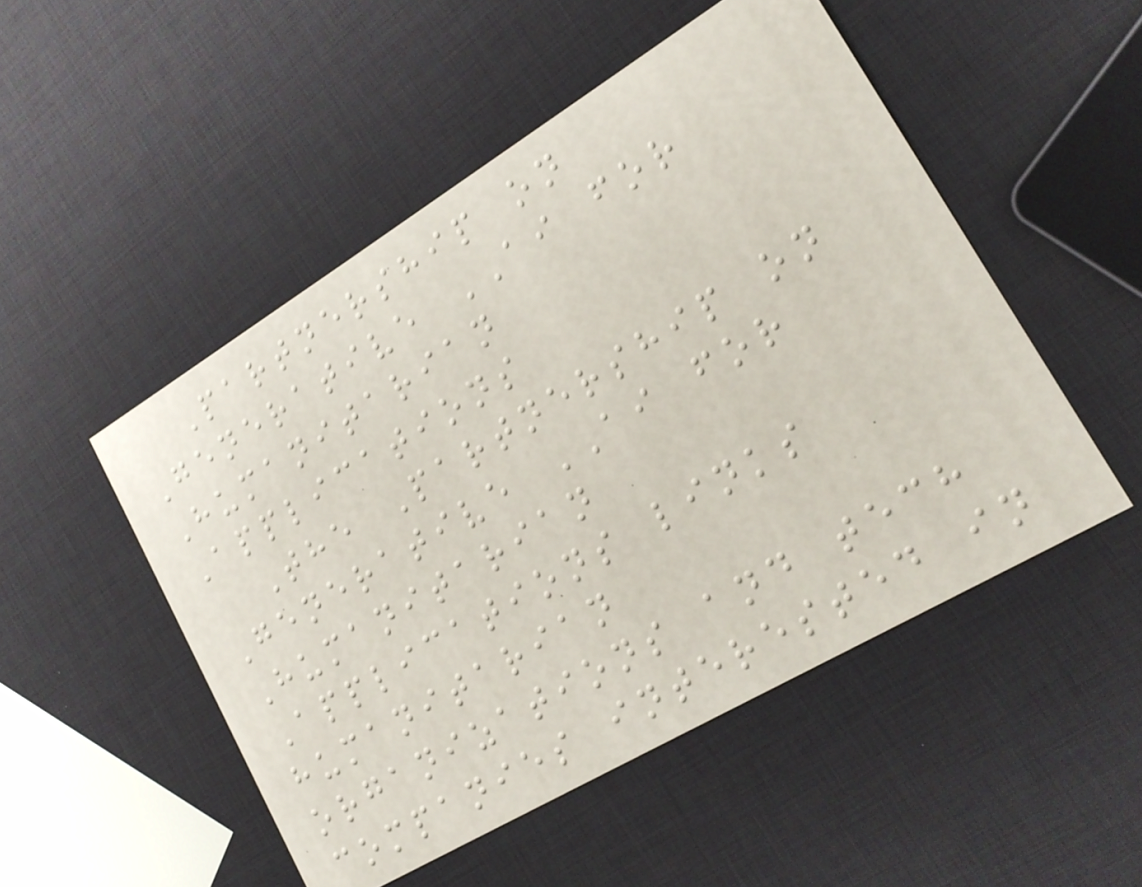Partnership on
Generative AI for
Humanitarian
Applications
The Partnership on
Generative AI for
Humanitarian
Applications links
humanitarian
organizations and tech
companies interested in
